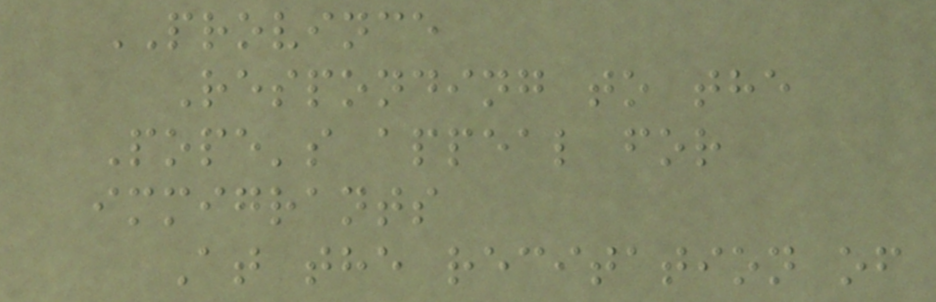PROVINCE
Responding to the
Pope's appeal for
immigrants
At the recitation of
